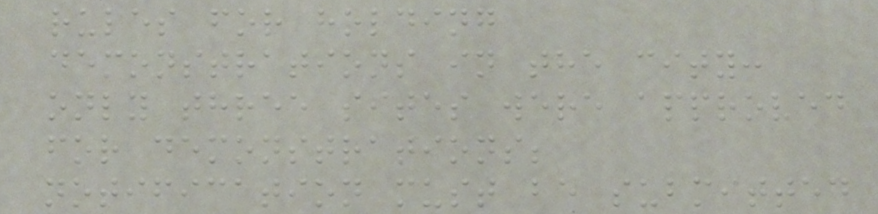rules for holding
demonstrations in the city:
only three sites were approved
for demonstrations;
notification must be submitted
